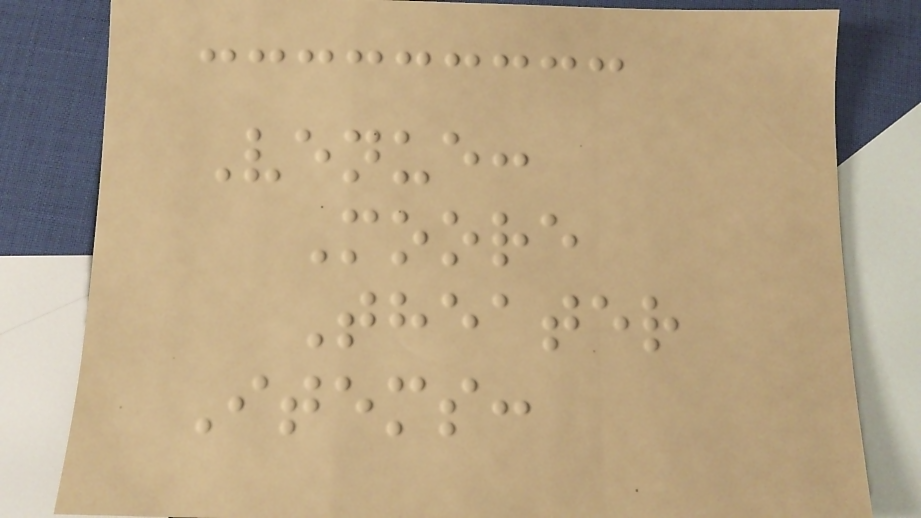Venue:
Moore
Theater
Items:
